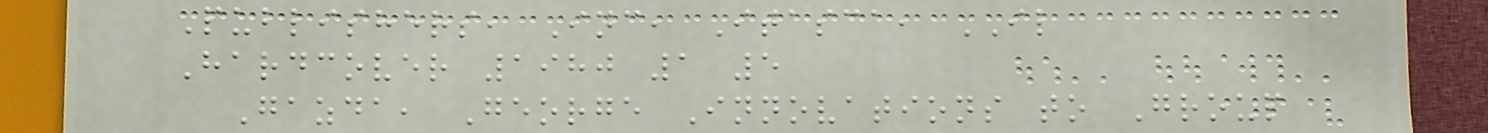Publishers, Inc, Itasca, IL
Hardcover 1980 1 5
Gazda, George Innovations to Group
